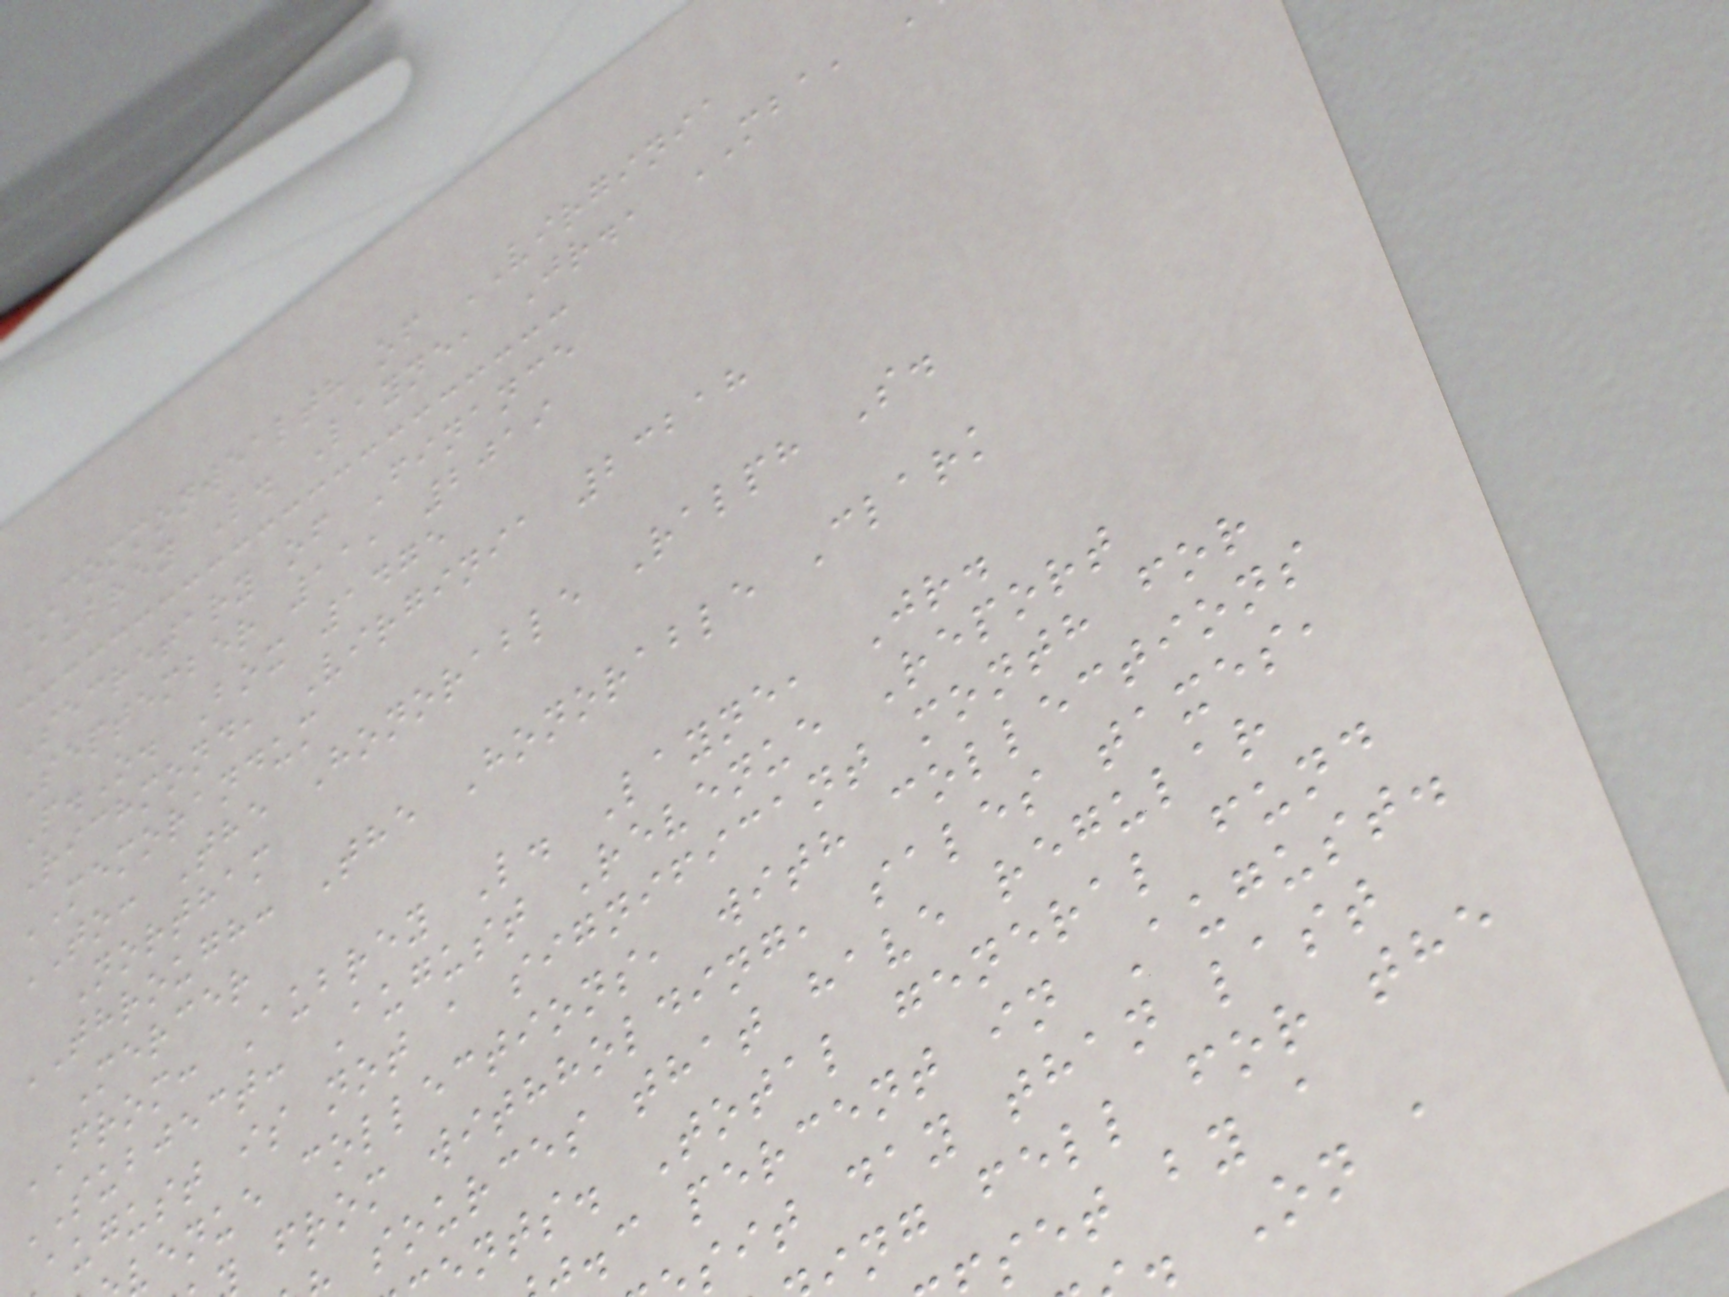COMMONWEALTH of VIRGINIA
Aubrey L. Layne, Jr., MBA,
Secretary of Finance
September 11, 2019
P.O. Box 1475
Richmond, Virginia 23218
MEMORANDUM
TO: The Honorable Ralph S.
Northam
THROUGH: The Honorable Clark
Mercer
FROM: Aubrey L. Layne, Jr.
SUBJECT: August Revenue Report
august is not a significant month for
enue collections, with collections
from withholding, sales taxes,
sources that have regular
nts. Total general fund
.c percent in August.
sit day than last
ng fell for the
